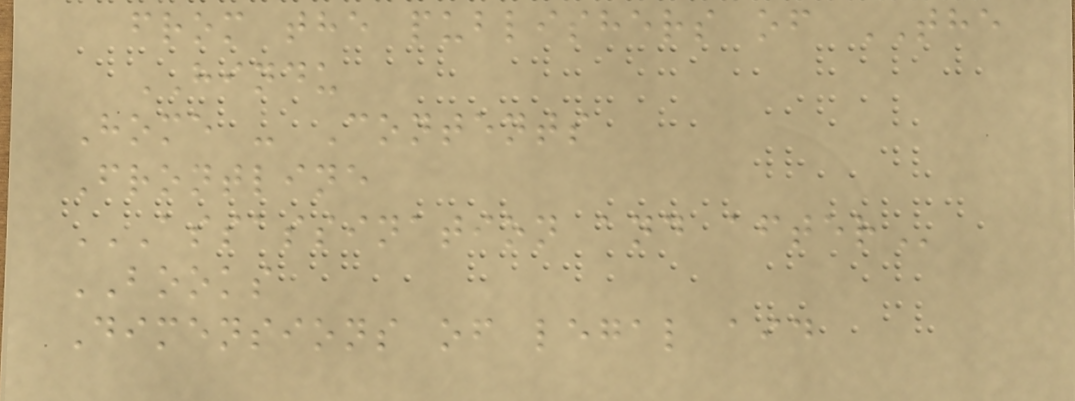from the publishers of THE
HINDU
Home - Contents
Frontline
ASSASSINATION AND AFTER
BOOKS
Dimensions of legal aid
